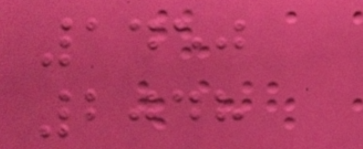1450
2048
